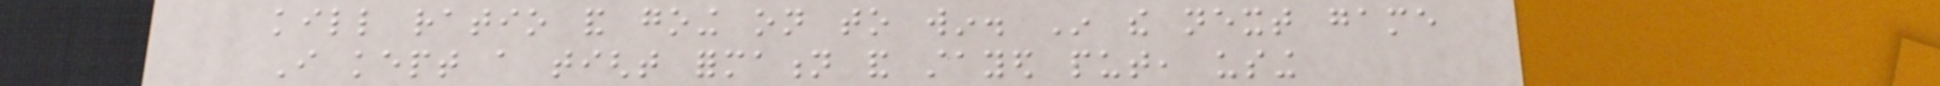kill ratio and going on to win. In the next game
I kept a tight formation and stayed put, using
